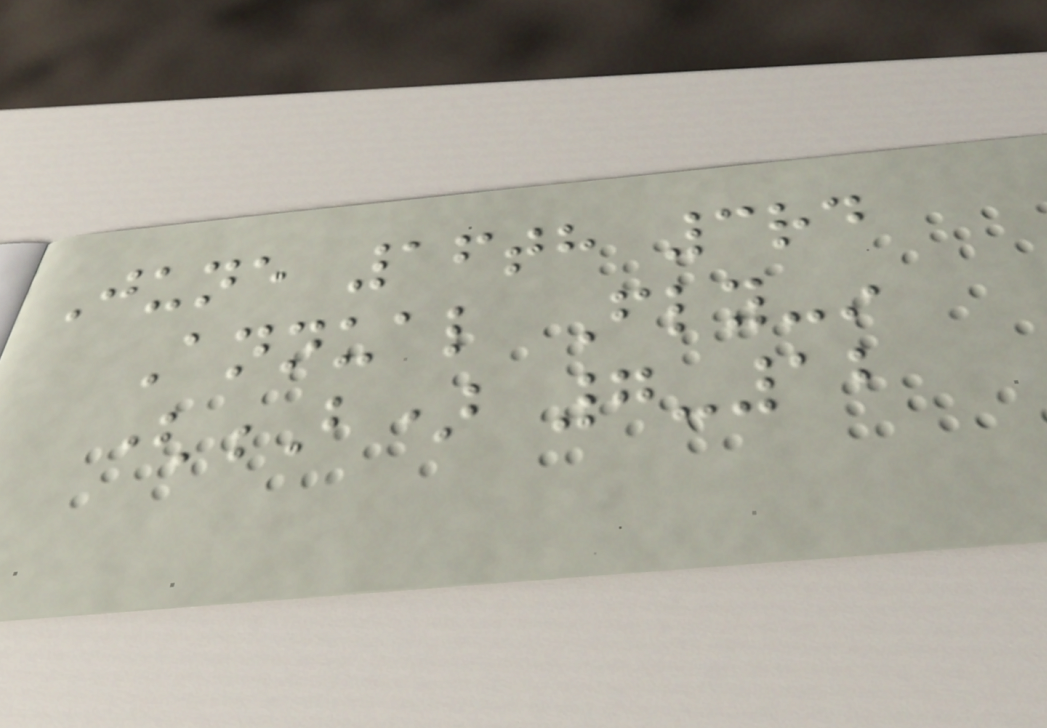June 16th 3rd
Annual Fly-in
(B) 7-12
